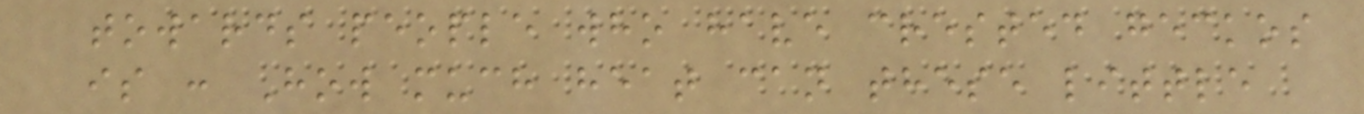towards people who have crested geckos
is : How much heat can these little
